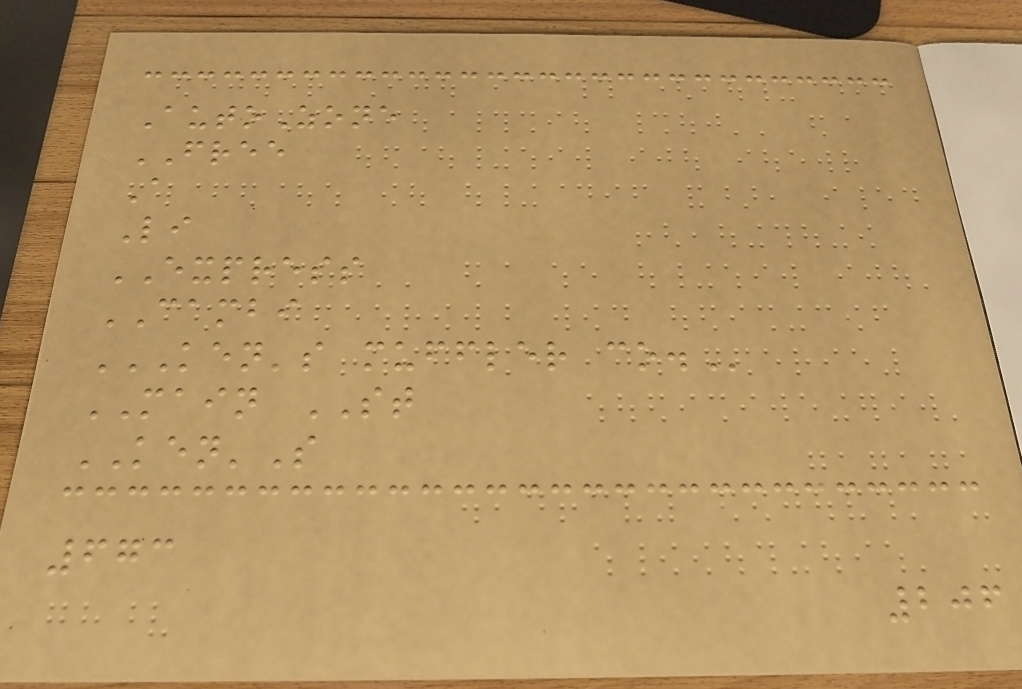AutoZone
FREE
A
Li
EXPRESS
CAMBI
KEN'S MUFFLER CO.
MAIN ST
KEN'S
673
206
